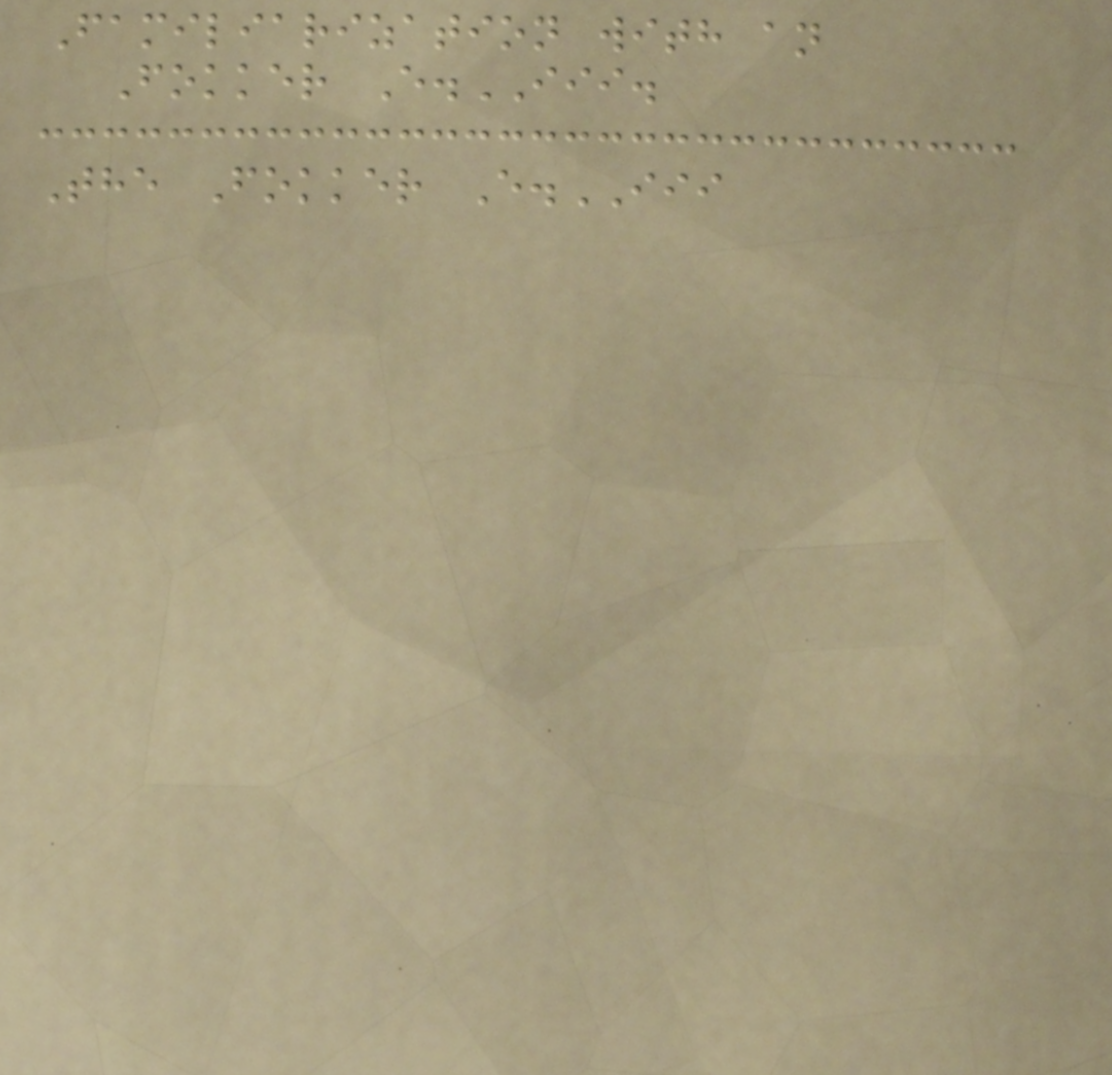Familiarization with an
Fokker E.III.
The Fokker E.III
